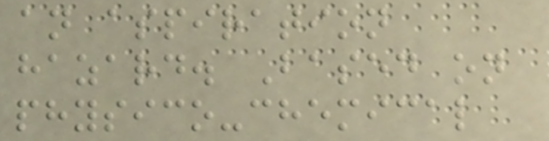an aspiration
hazard. Based on
physico-chemical
